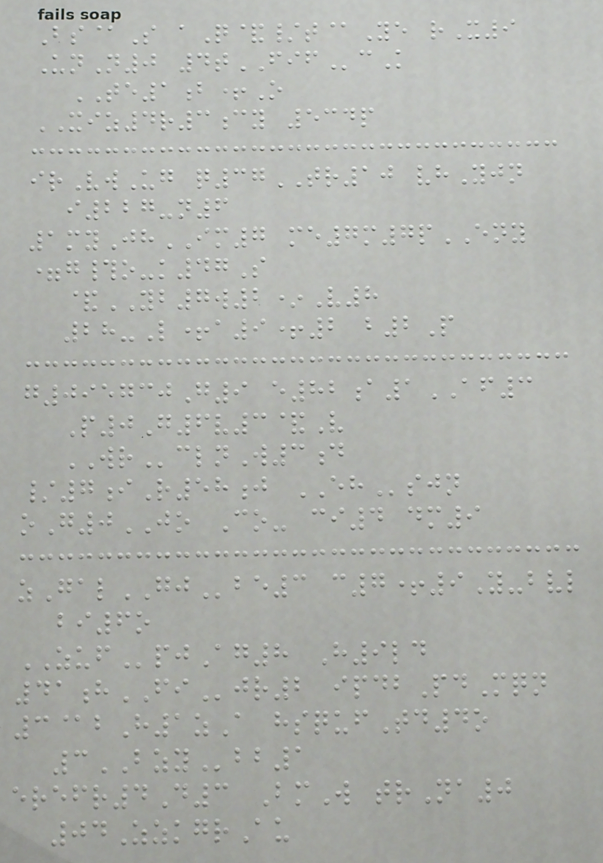Bs@S aQ&/t@Ye rX9
UnN0 4tFIFcK
TE1b+O
XIZ4r3cy 534p
irVwUg q37TR10 vhYjn
i227-n6
1myJhIM7 me7m7pENY
=g#o-k47S
&YB7w2*V8
28-L+a9+2 b2P
g095730G9 e82a1AF3
P0G6v3&V
WRclnW3d
/7iR58j EHsjn
oG0JO Co- ci4 dm9
zGalGJbe3 c7+9Y-bvl
bi6o
ZUFpjAg8 H9ld
41hFIjr2 ipdbPdMqn
3@bH1zA hsqufTd4o
3BZYbb1
erefr4D3 BmW trNa0
04ZzkgrAu
